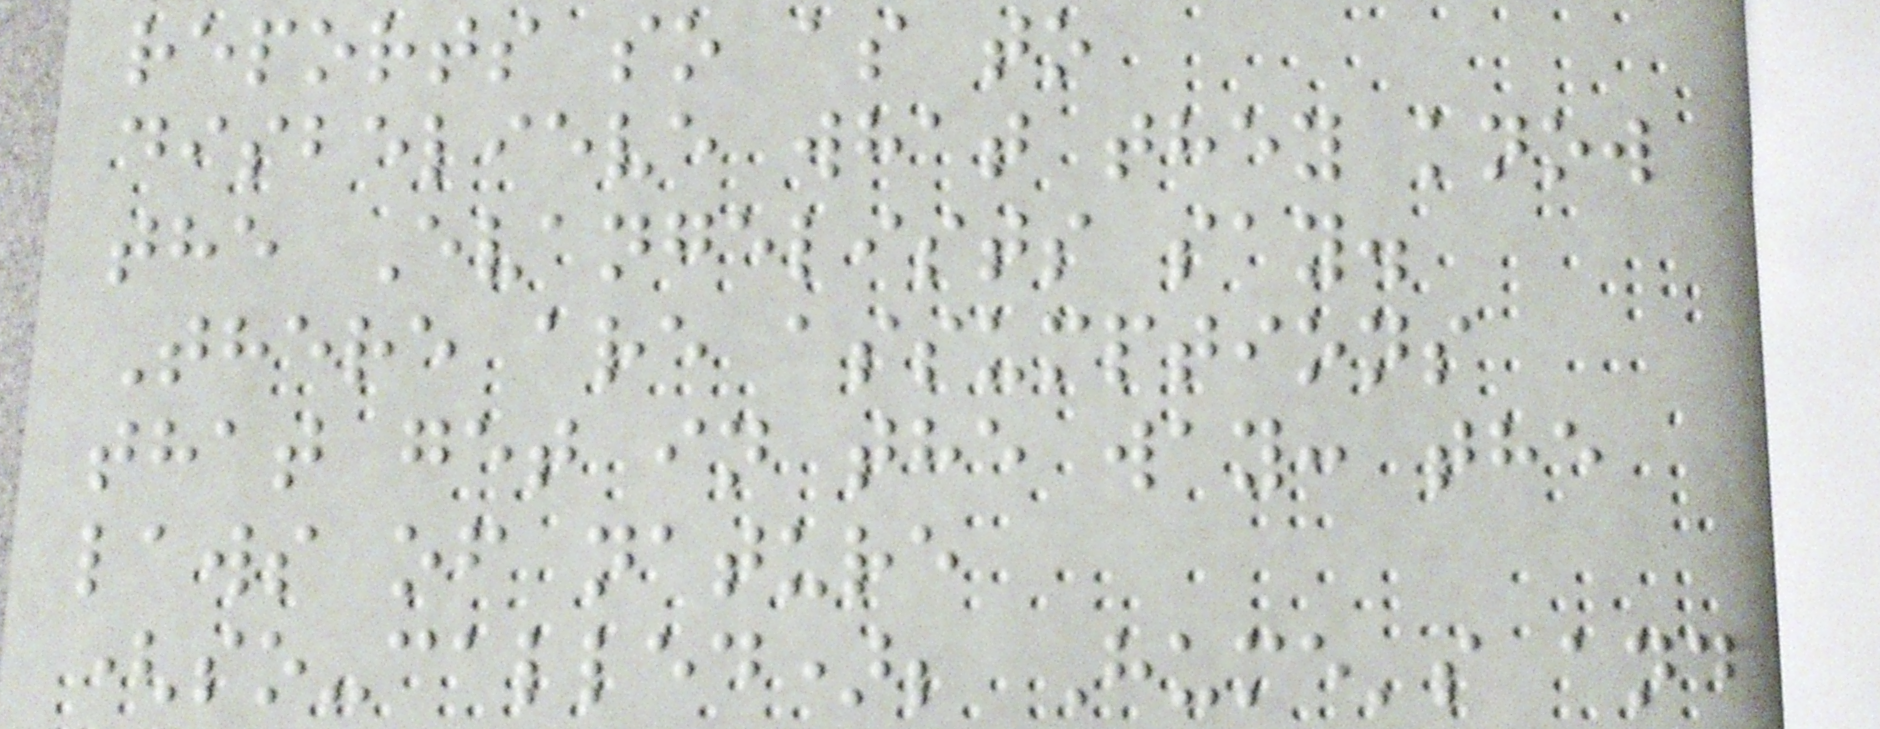reports so as to
disbelieve what they know
the Evangelists say.
There are assumptions
that get in the way: the
laws of nature
(so-called); Hume's and
